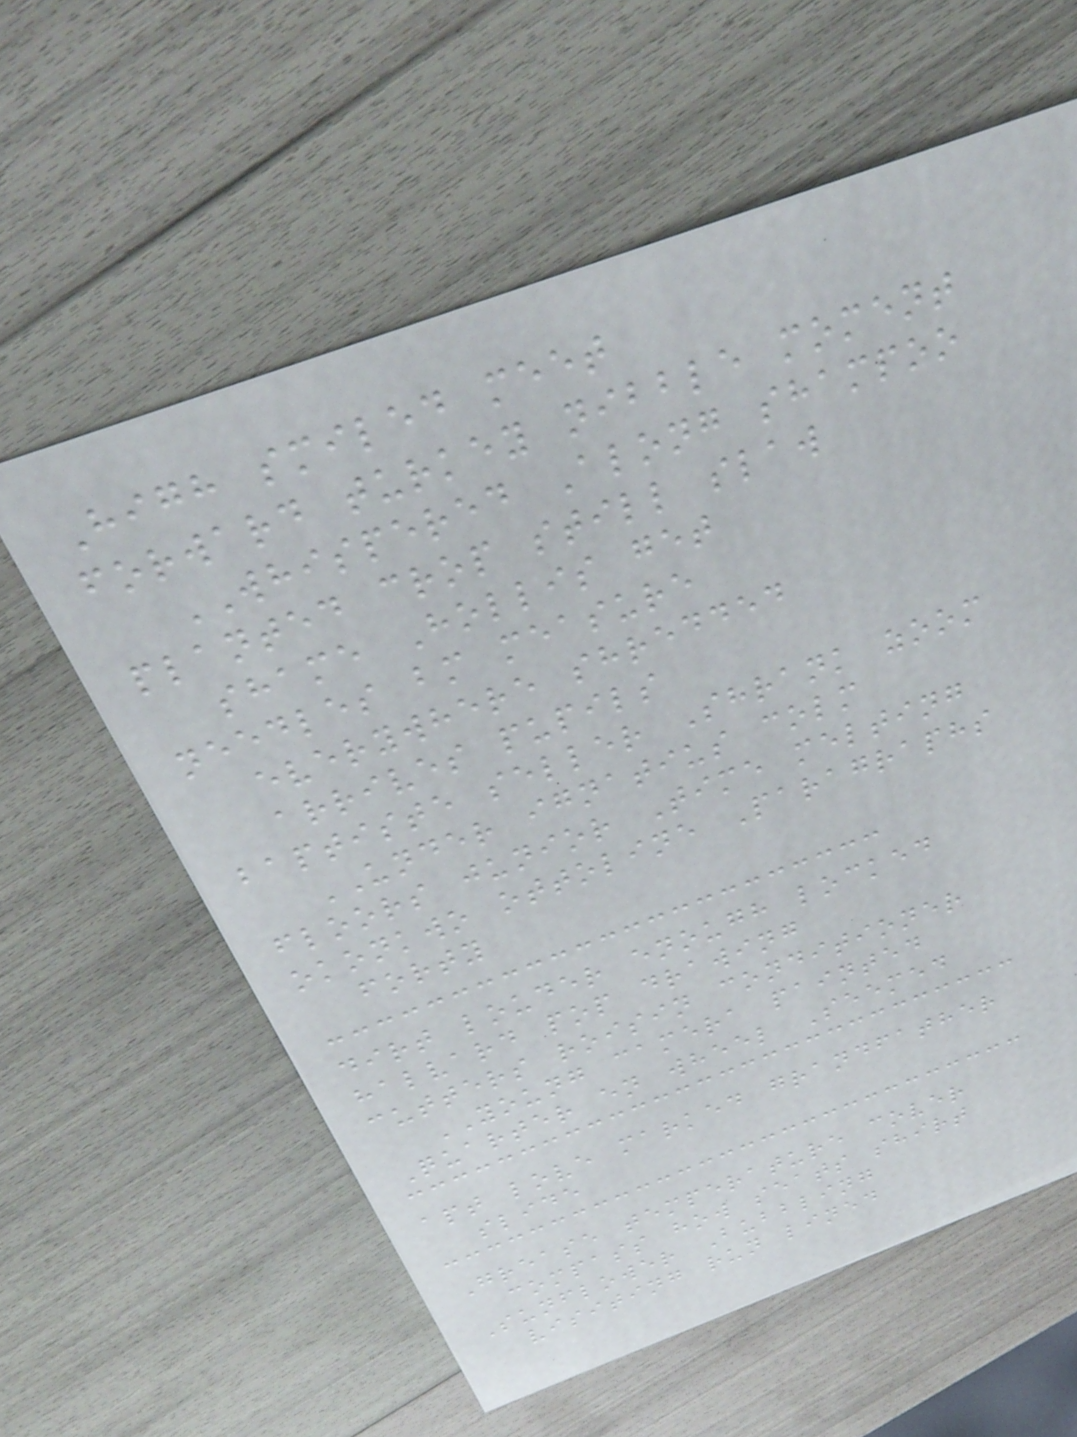High smiled meet
forward turkey nibble moment
WHISPERED Along shampoo
planted crop still slaw
shame Hollis get
needles bm measure
everywhere shredded
arrives pupils
baptiste seller Shrank zoom
UNDER ignatius colm
floors junior Time melting
okonkwo ottoline Paragraphs
forty
dirt louder enough locked
halvard pop drawing
cutters roisin conditioner
YOUNG camera painted
Quarter en wheel Seemed
apt love marked grandfather
slide
Grease temperature cover
compass how seats shirt
Sunflower Bubbling
visiting run lined
